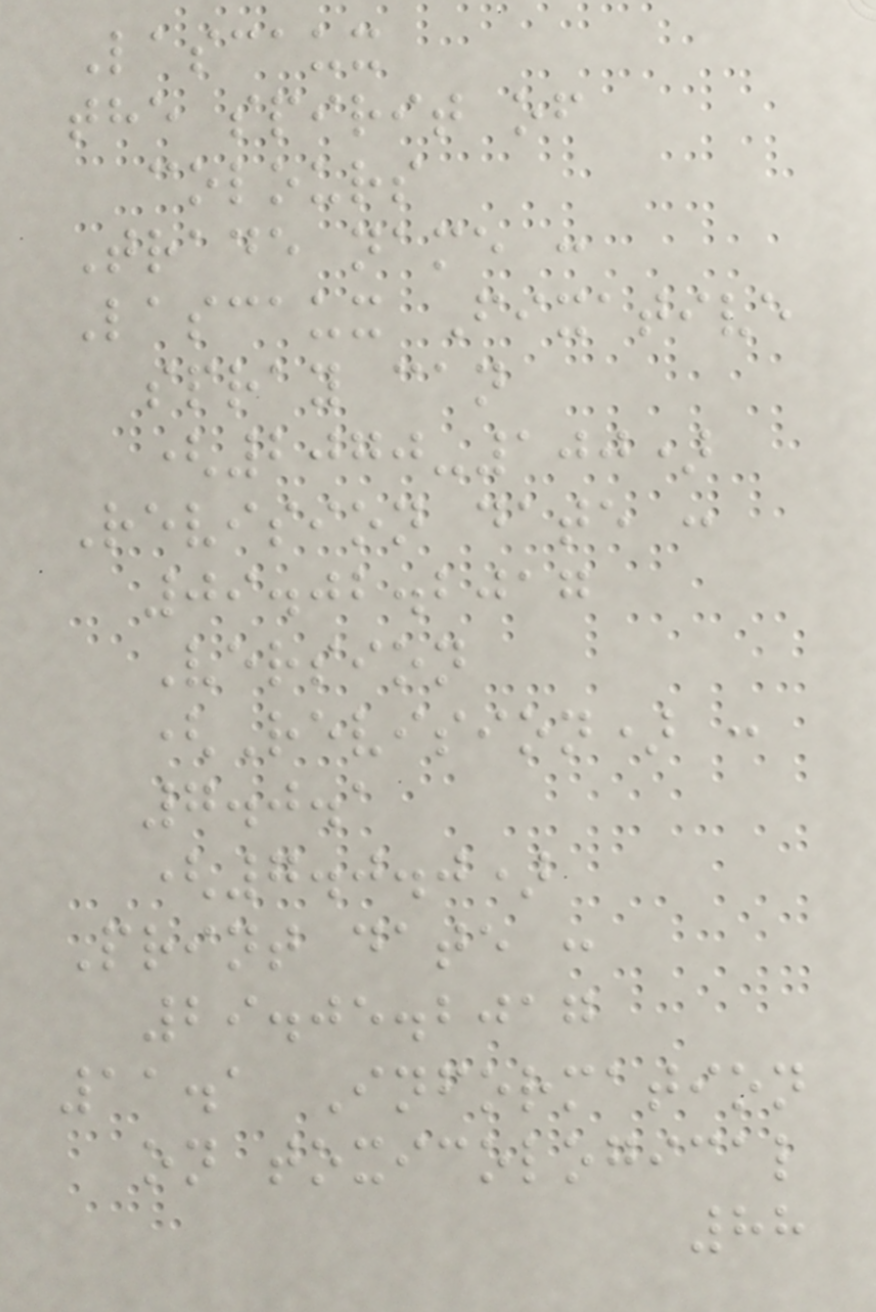Lascaux
the spirit of
colours
Trade name :
Lascaux Fixative
spray can
(2070-100)
Revision date :
09.02.2017
Version
(Revision) :
7.0.1
(7.0.0)
Print date :
29.05.2017
11.1 Information
on toxicological
88
